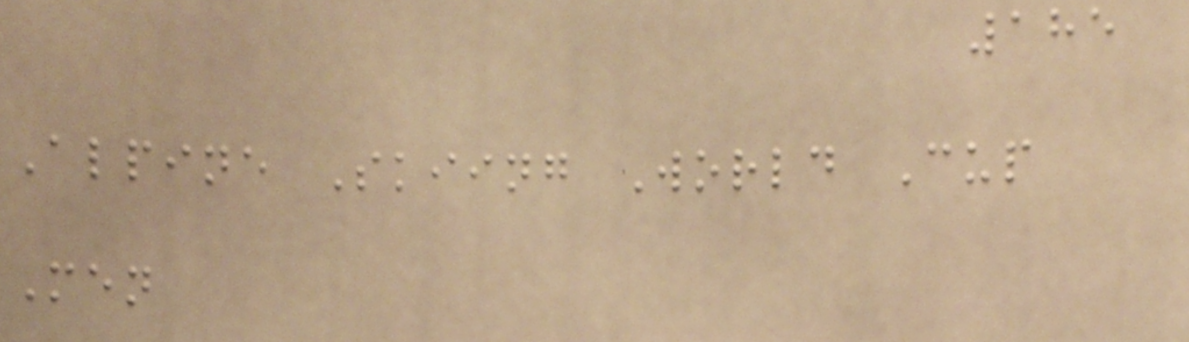185
Alpine Skiing World Cup
Men
